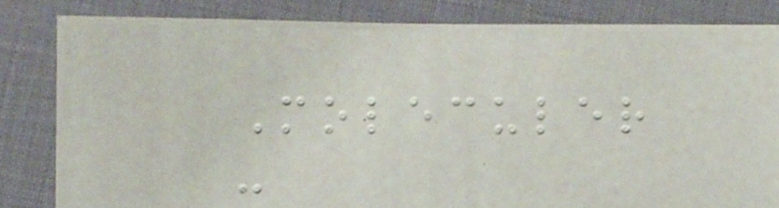Moleculer
-
